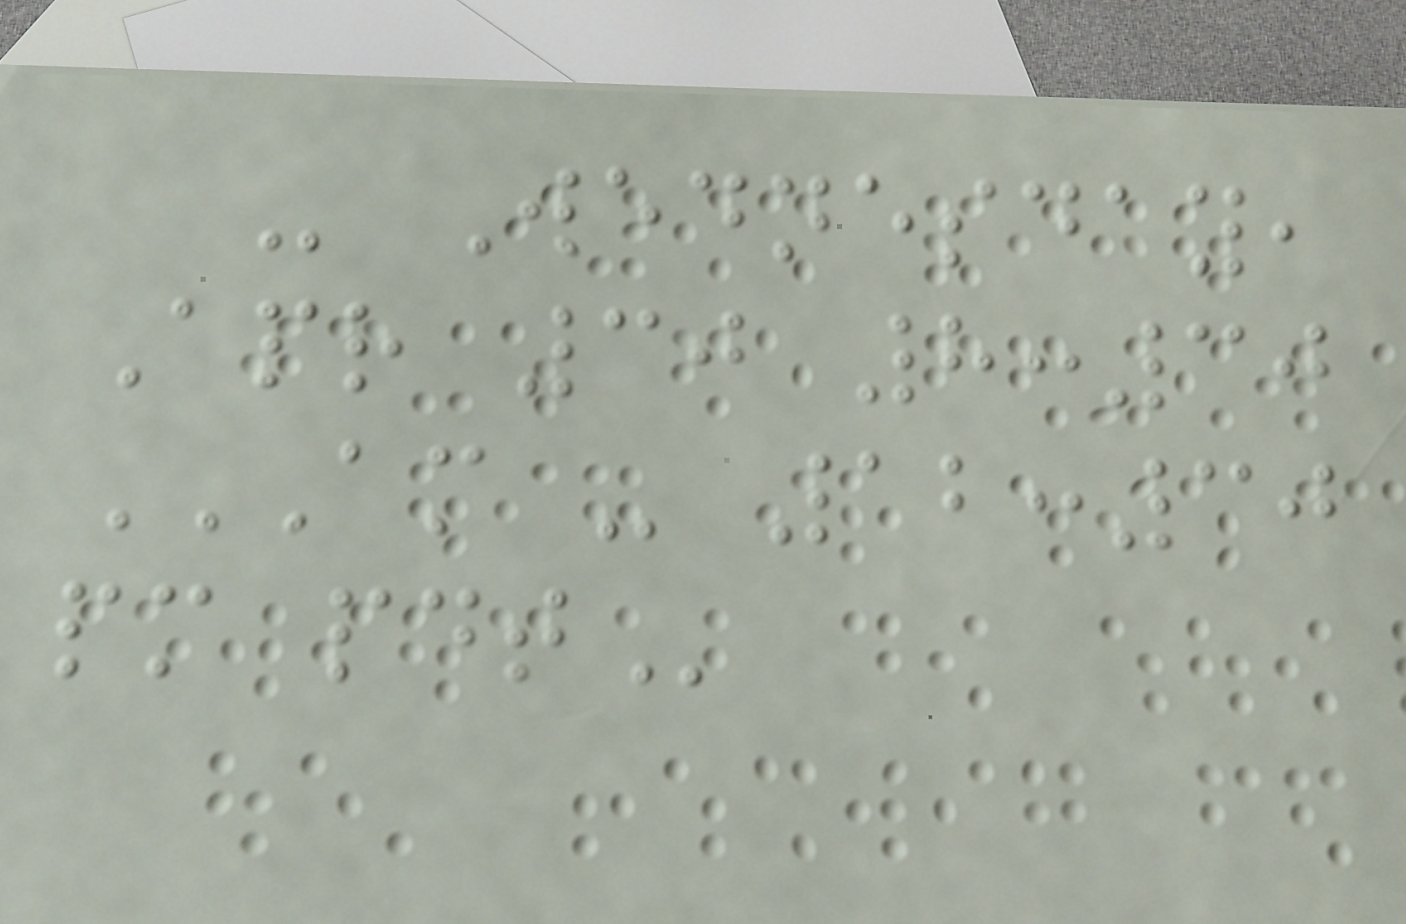- Wednesday,
Apr 30 8:30
AM - 12:30
PM PDT
